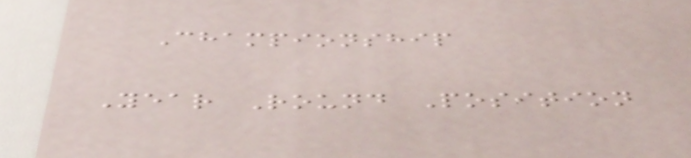Championship
Year Round Position
